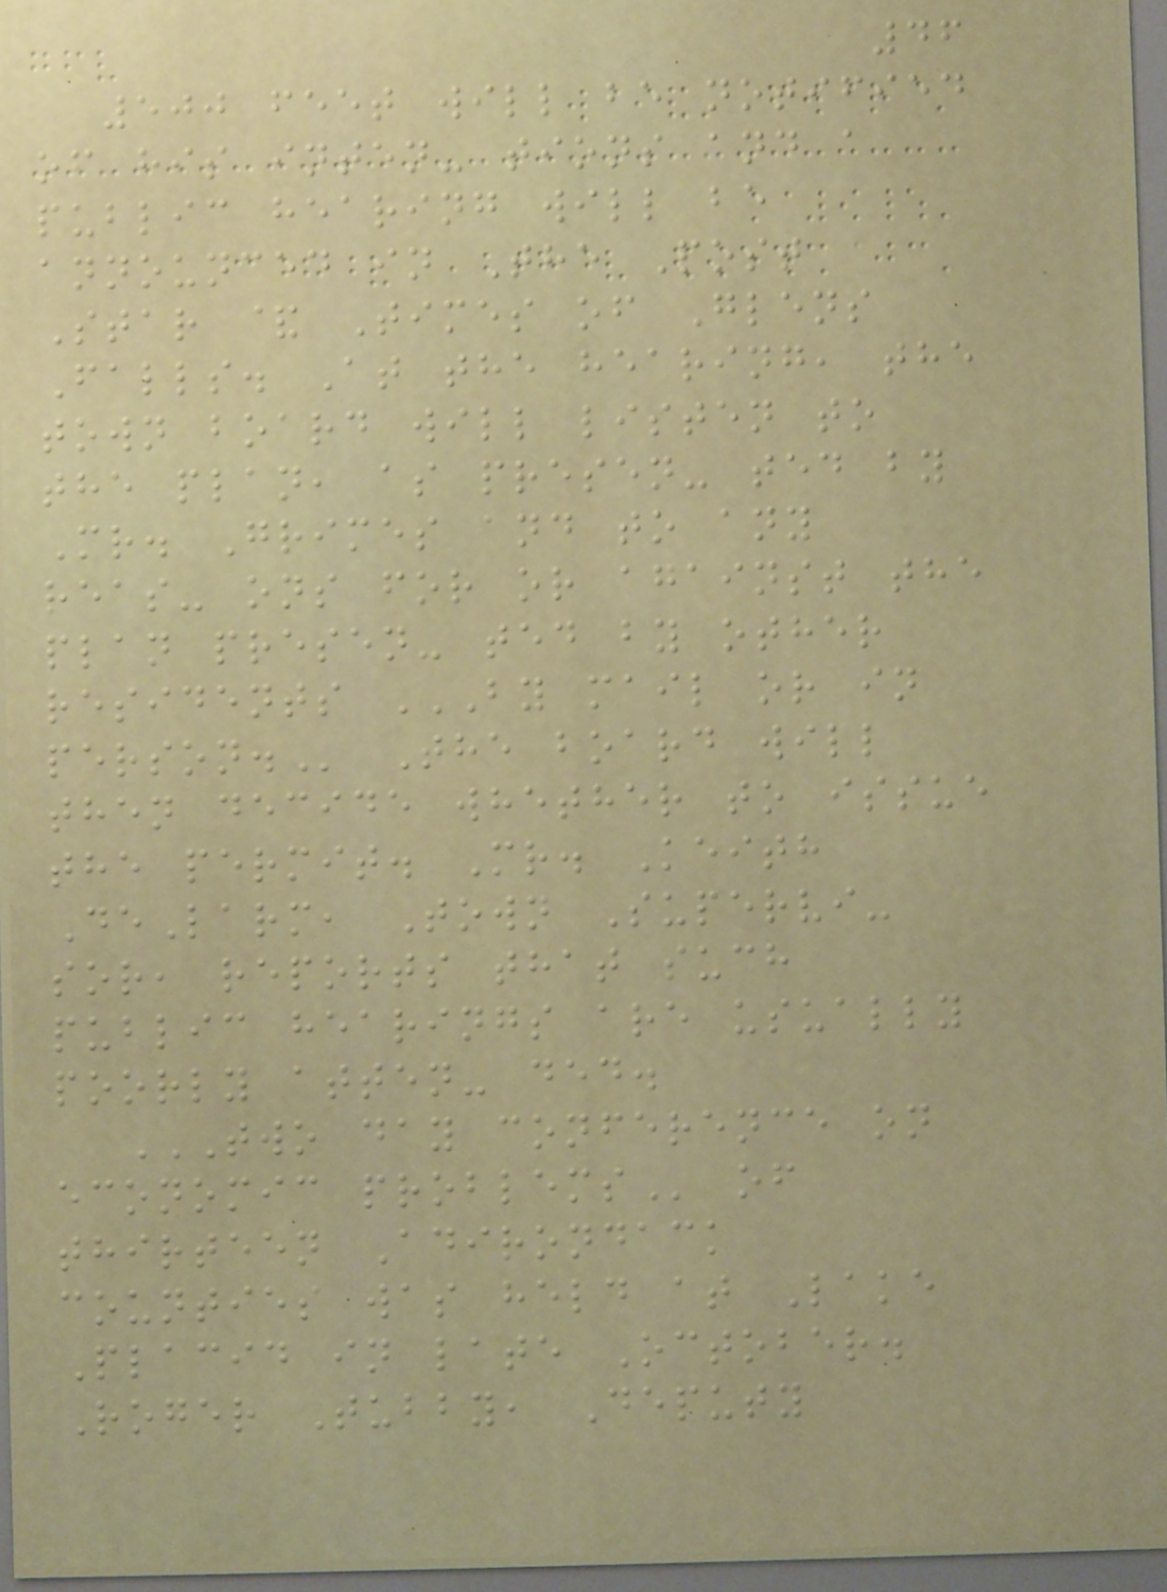46
500 feet will be notified
of his inten- tions and a
public hearing will be
announced in The Post
Star & Times of Glens
Falls. At the hearing, the
town board will listen to
the plan, as presen- ted by
Mr. Grimes and to any
reas- ons for or against the
plan presen- ted by other
residents BY MAIL OR IN
PERSON. The board will
then decide whether to issue
the permit. Mr. Keith
DeLarm, Town Supervi-
sor, reports that such
public hearings are usually
poorly atten- ded.
TWO DAY CONFERENCE ON
ECONOMIC PROBLEMS of
thirteen Adirondack
counties was held at Lake
Placid in late October.
Roger Tubby, Deputy
